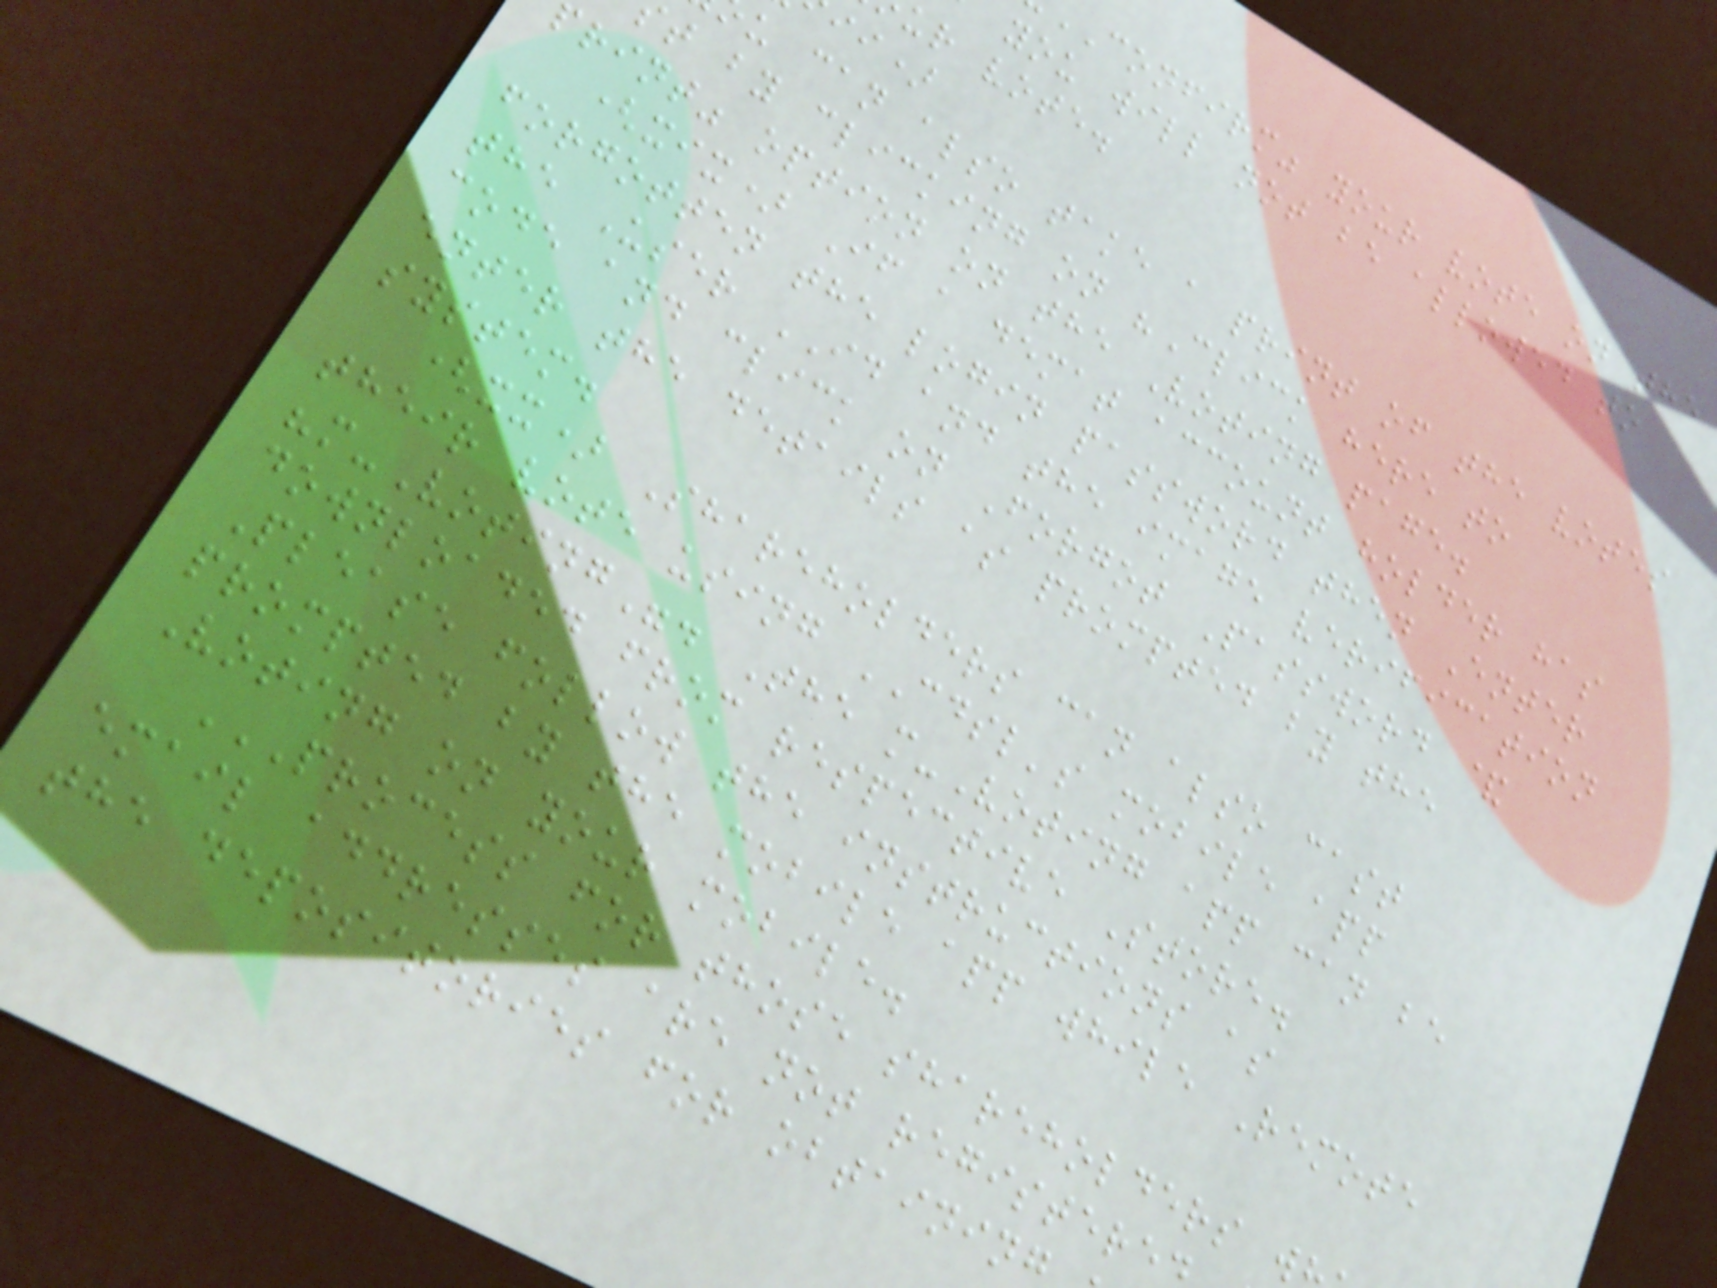confirm" your vote on the
you will not be allowed to
ur vote.
ii)
u can also take a print of the votes
t by clicking on "Click here to
print" option on the Voting page.
(xix) If a demat account holder has
forgotten the login password then Enter
the User ID and the image verification
code and click on Forgot Password &
enter the details as prompted by the
system.
(xx) Shareholders can also cast
their vote using CDSL's mobile app
"m-Voting". The m-Voting app can be
downloaded from respective Store.
Please follow the instructions as
prompted by the mobile app while Remote
Voting on your mobile.
email addresses are not
the depositories for
